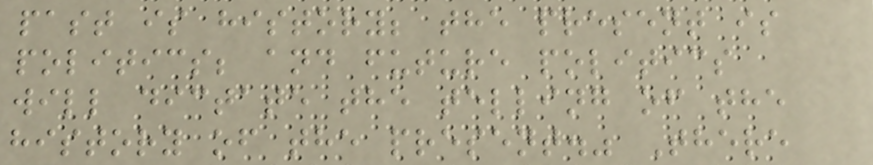past is history; the present is
politics; and future politics
will dictate the telling of the
history of the present." There
